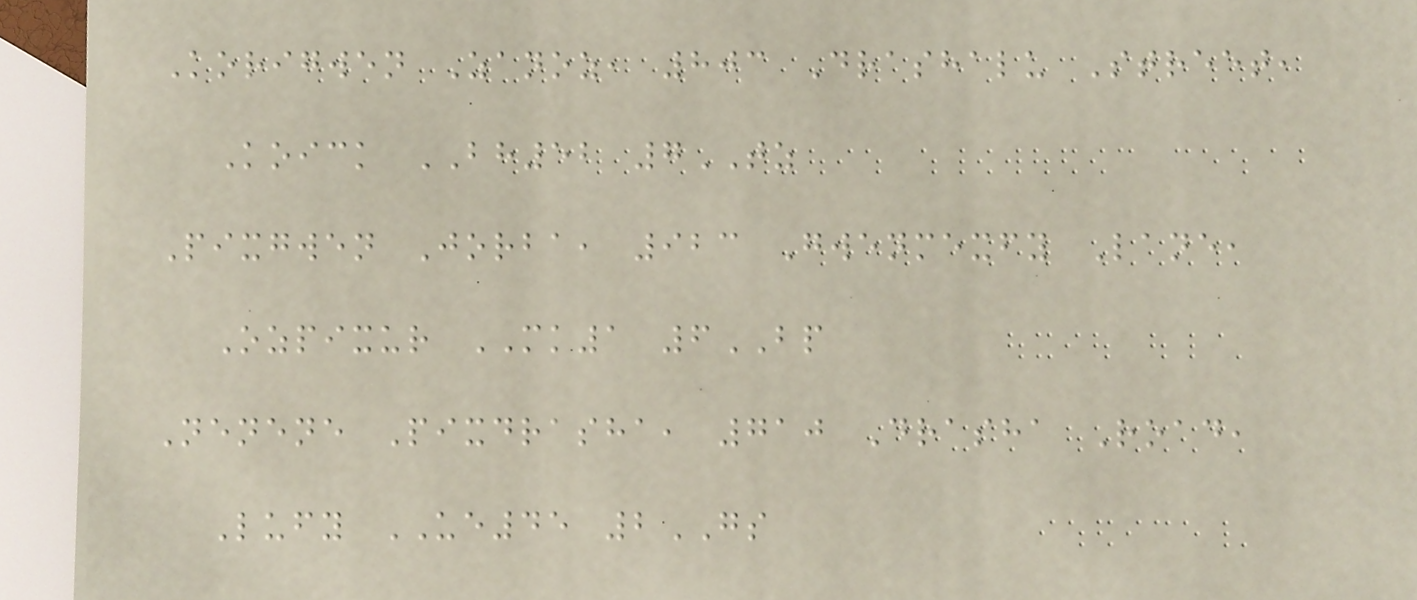Korigwen Zanoz, 803 Drashalu Street,
Koick BH52 7TZ
Pixgwen Jorba, 923 Gwenmexfy Lane,
Ozpixur MK1 6BP
Nenene Pixdrasha, 710 Drasha Road,
Lufy UE45 2GS
